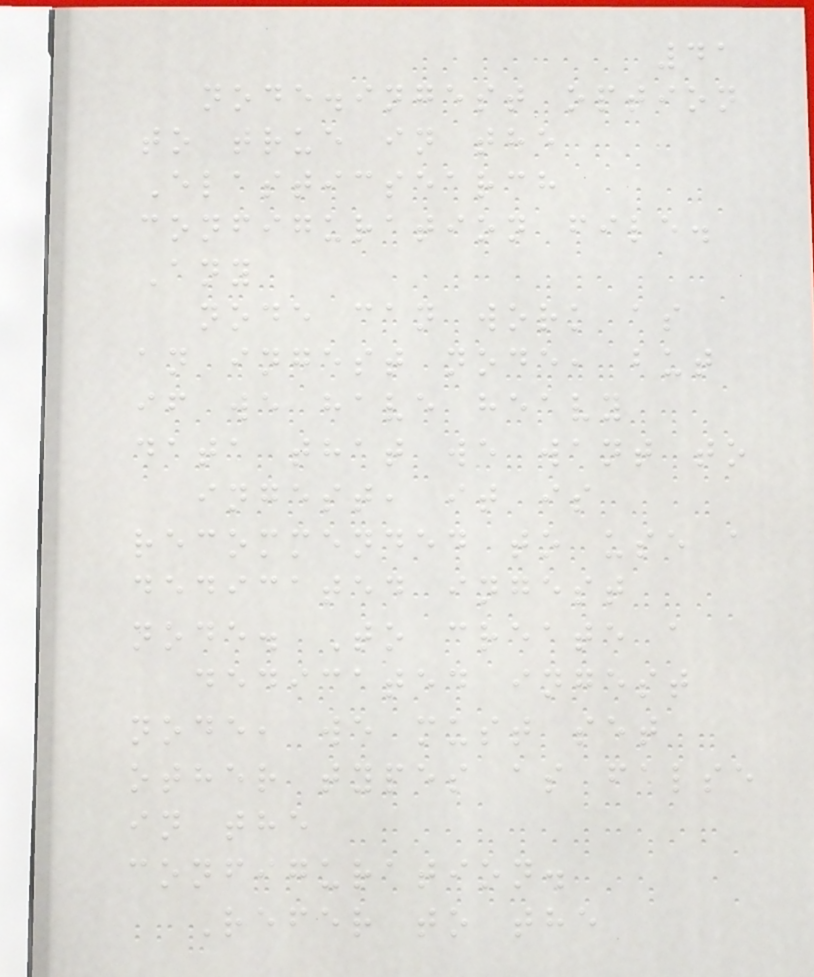41
node.ingest option
to true in the
Elasticsearch
configuration file.
Any
node can work as
an ingest node, but
if we have heavy
data that we want to
ingest, it is
recommended to use a
dedicated ingest
node. To create a
dedicated ingest
node, we must set
other types as false
in the
configuration.
Refer to the
